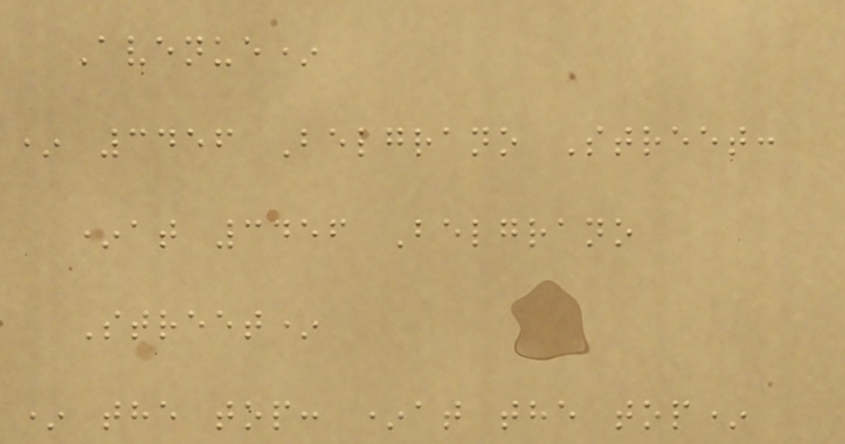Avenue*
* 3456 Belgrano Street:
*at 3456 Belgrano
Street*
* the top: *at the top*
